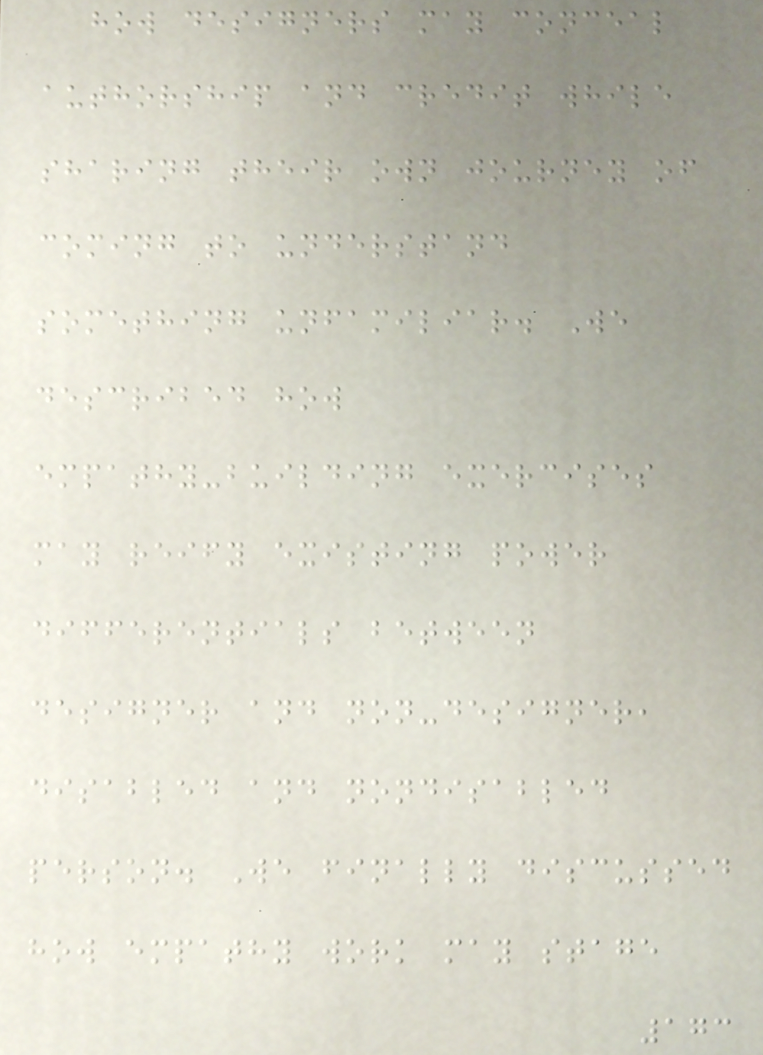how designers may conceal
authorship and credit while
sharing their own journey of
coming to understand
something unfamiliar. We
described how
empathy-building exercises
may reify existing power
differentials between
designer and non-designer,
disabled and nondisabled
person. We finally discussed
how empathy work may stage
173
